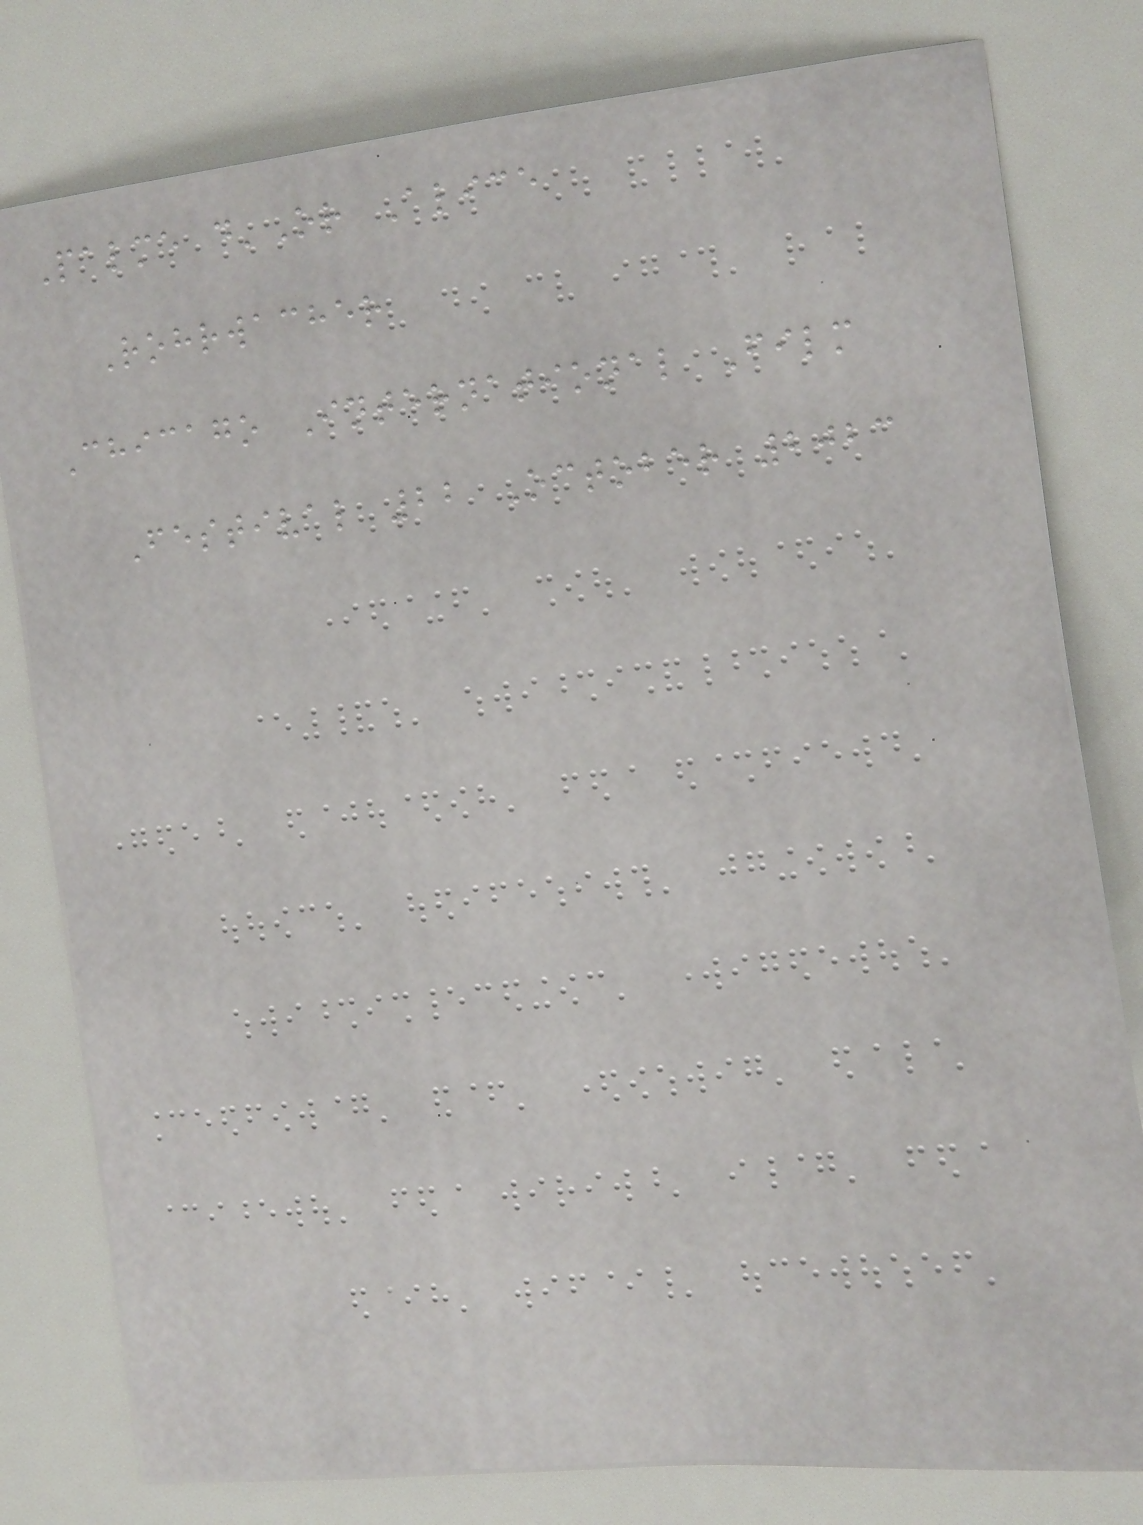Palme d'Or Alice
Rohrwacher
Chicago International Film
Festival 22 October 2023
